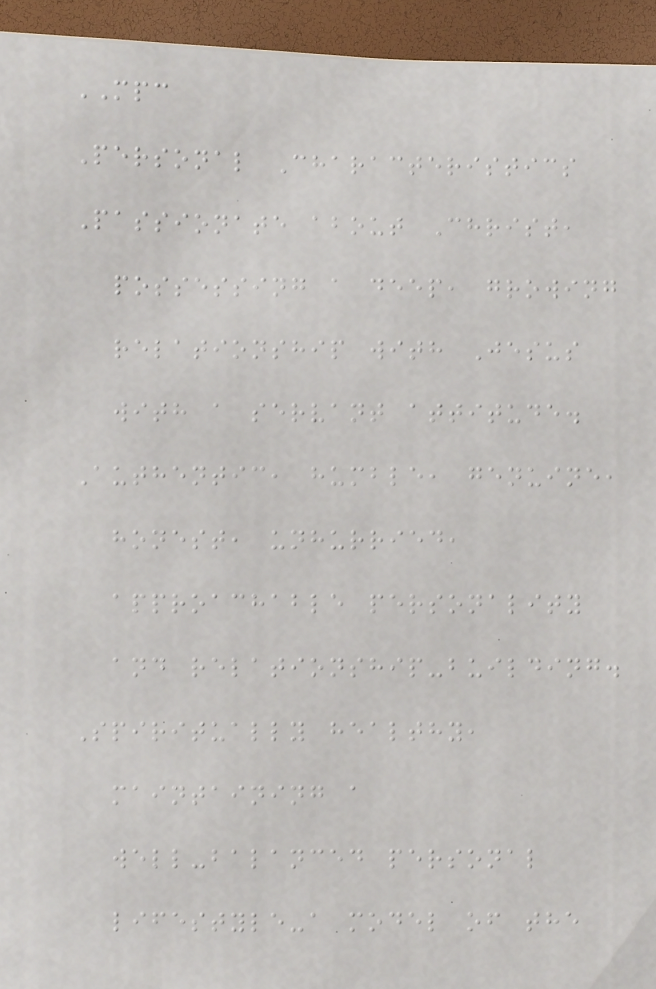MPC
Personal Characteristics
Passionate about Christ,
possessing a deep, growing
relationship with Jesus
with a servant attitude.
Authentic, humble, genuine,
honest, unhurried,
approachable personality
and relationship-building.
Spiritually healthy,
maintaining a
well-balanced personal
lifestyle-a model of the
